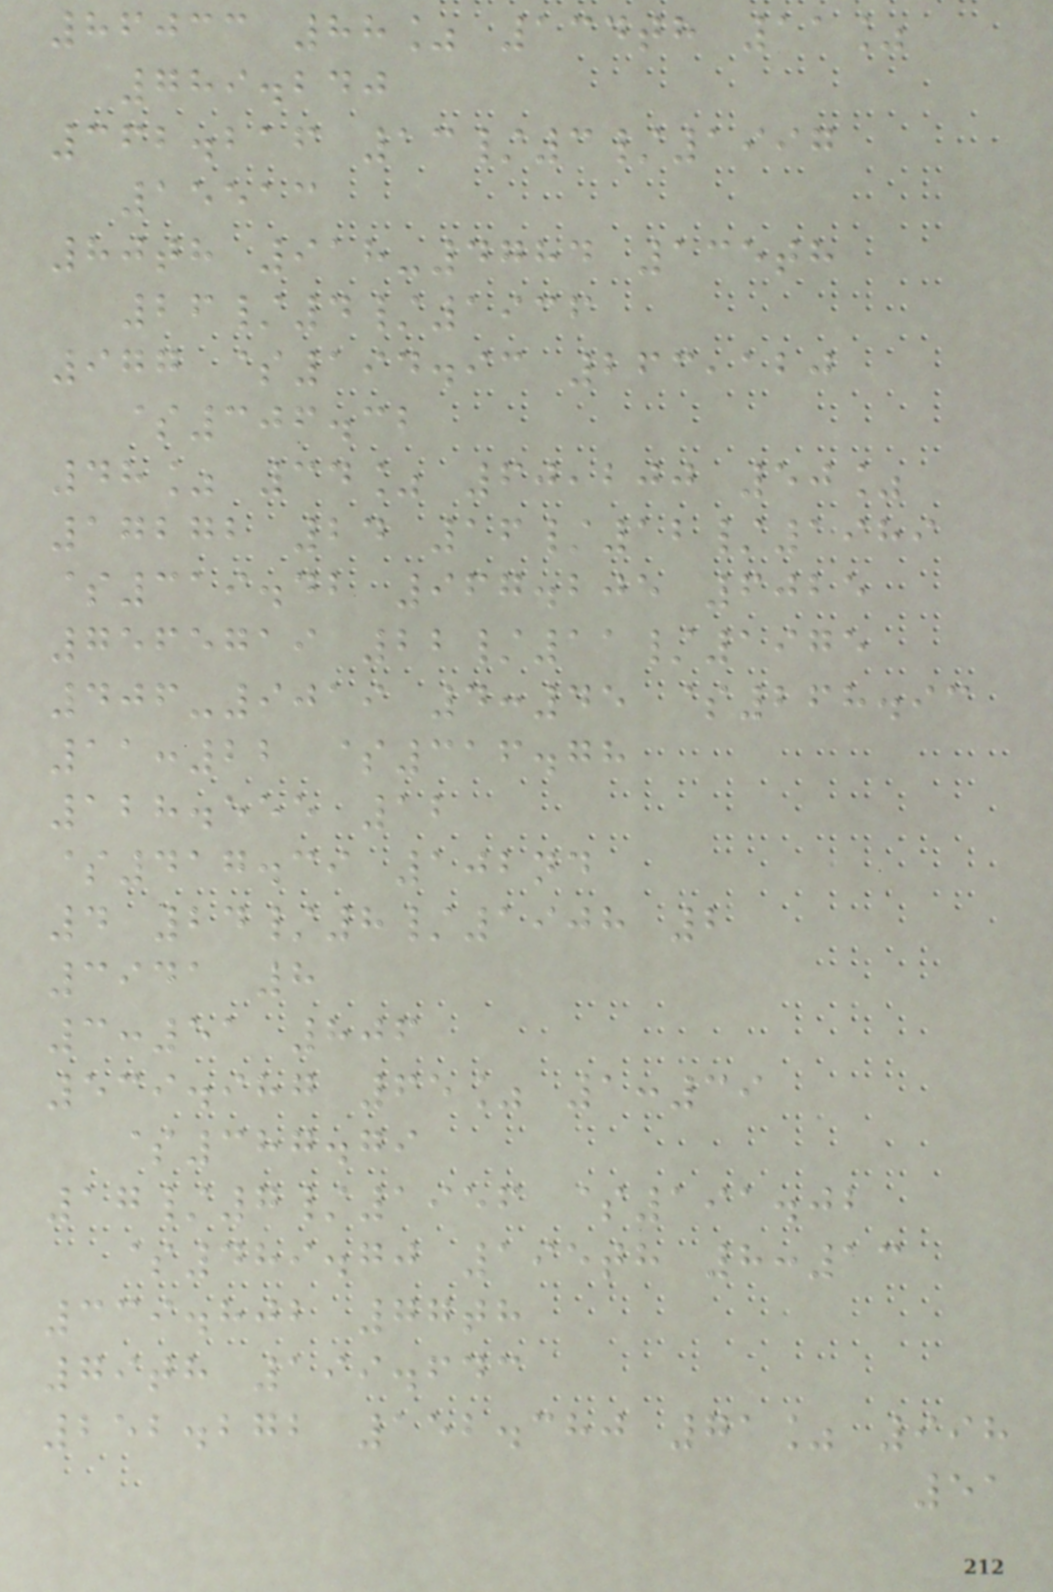86033 88% 134th 11%
789.240
362.216 13/3/1997
15513
80th 918-4784 135th
26/4/1936
977 $194.93 263,120
$306.32
48% 34% 60,200 50%
17272 24 16/12/1989
$319.42 967.205 6025
7565719 22/11/1975
406-9019 4:45 $268.93
11:22 $316.78
128.555 12
$417.39 102nd
4 24/8/1908 2
3941 8
3:51 806
539.987 65% 1:39
$387.79
17/7/1956 $191.02
$489.70 195th 8:13
339.802 77th
79th 199.643
252.272 152.380 71% 998
51
